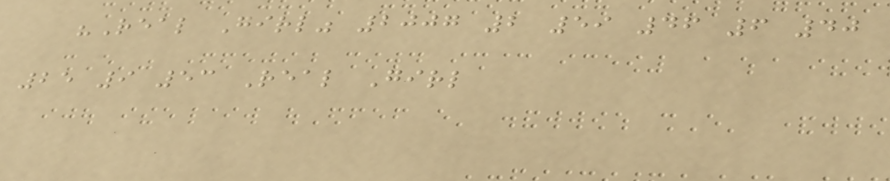"Real Girl" 2007 2 59 46 6 40
25 9 53 Real Girl
